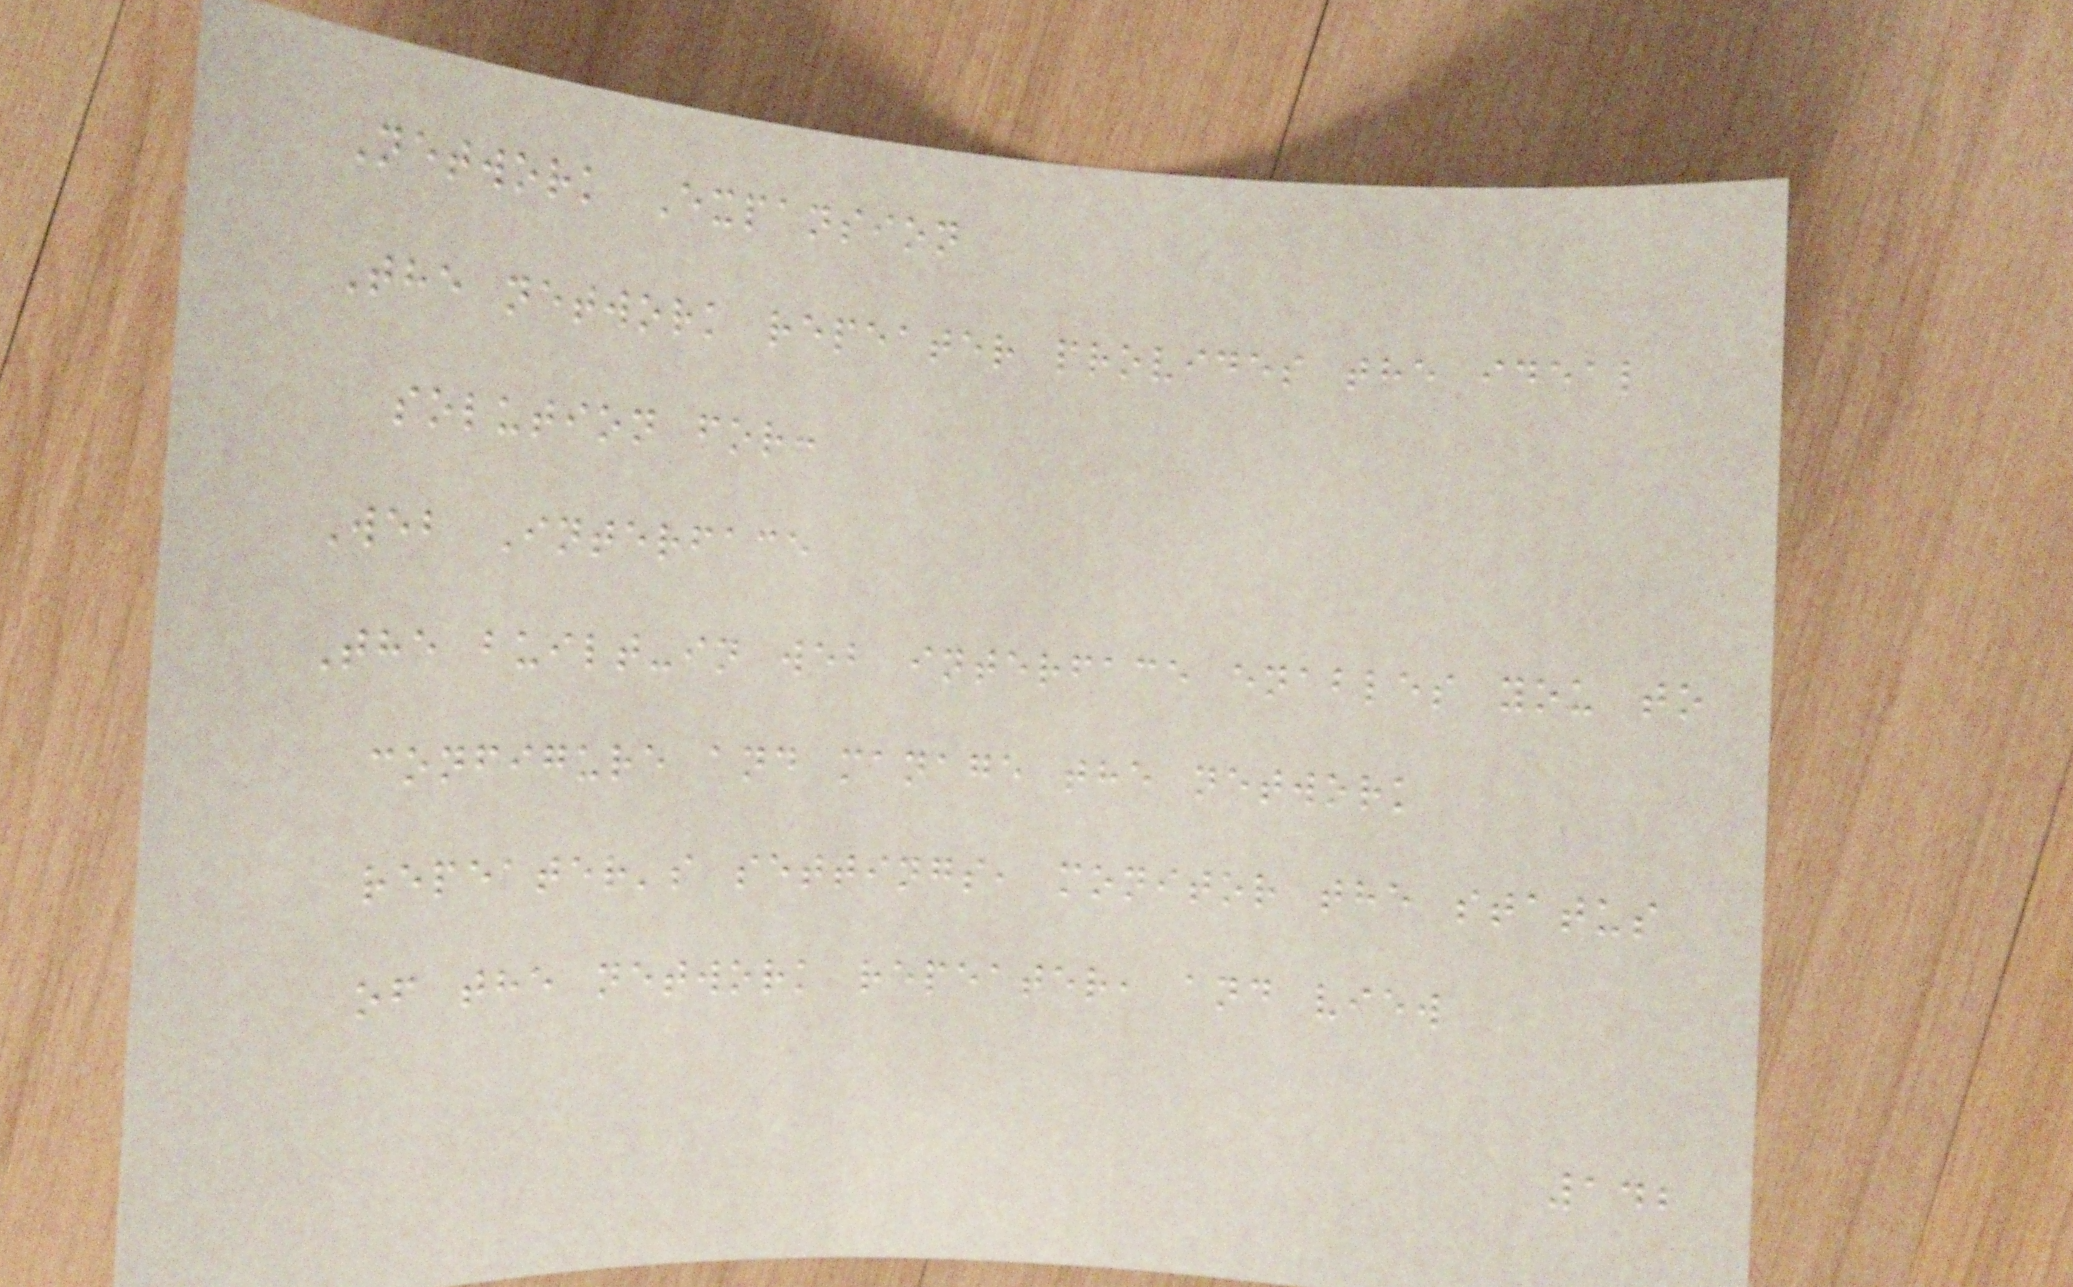Network Expansion
The network repeater provides the ideal
solution for:
Web Interface
The built-in web interface enables you to
configure and manage the network
repeater's settings, monitor the status
of the network repeater, and view
142
